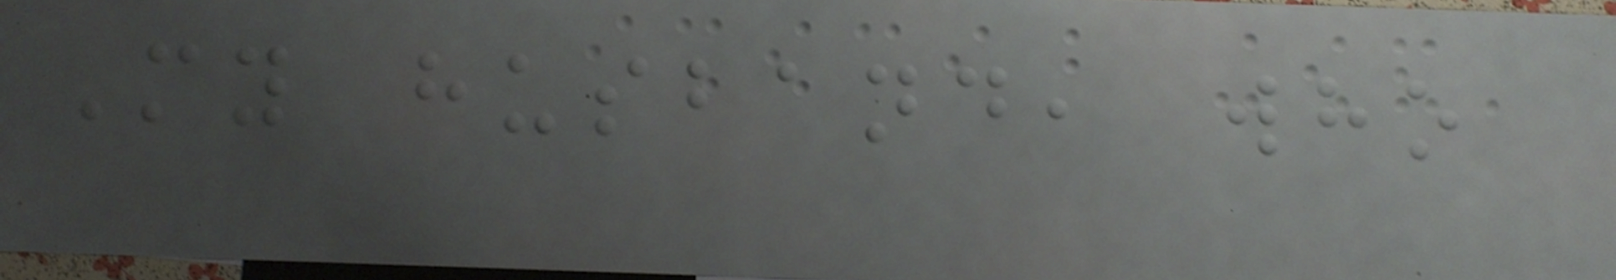My husband, who
